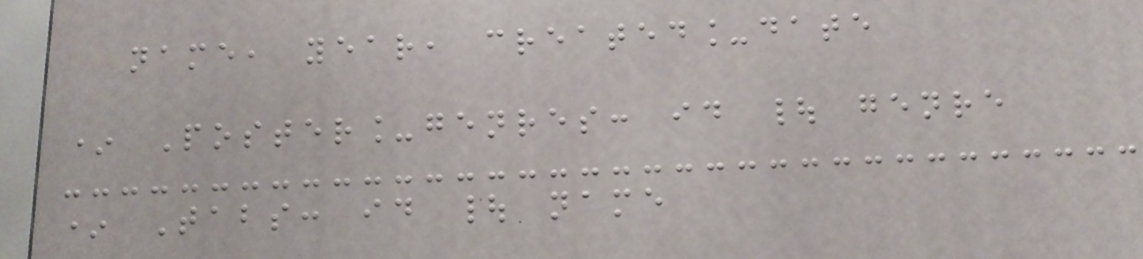name, year, created_date
* Poster_genres: id | genre
* Tabs: id | name
